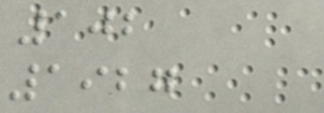102
1927
